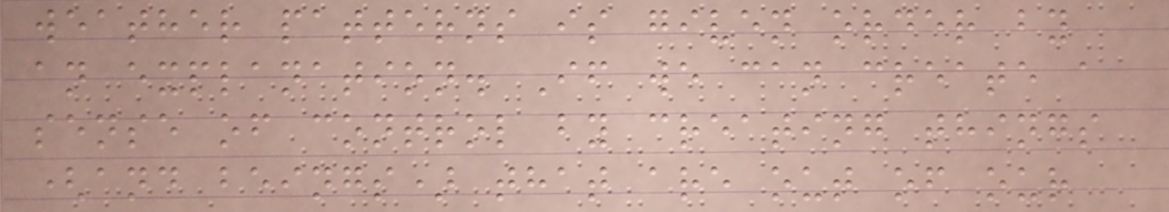weather patterns is given order by
an explanation. If we can create a
sense of control by creating things
(and beings) that are out of our
